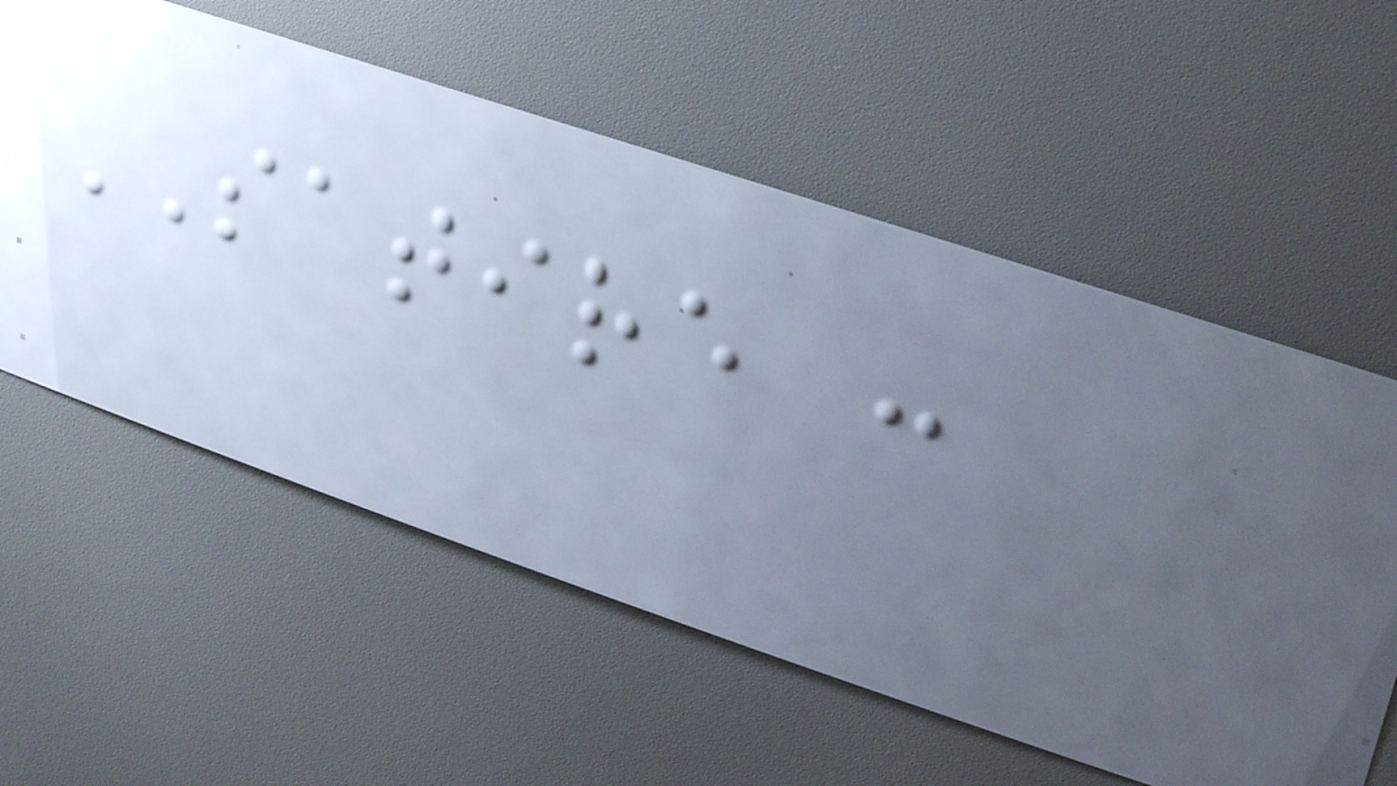SATIRE :
